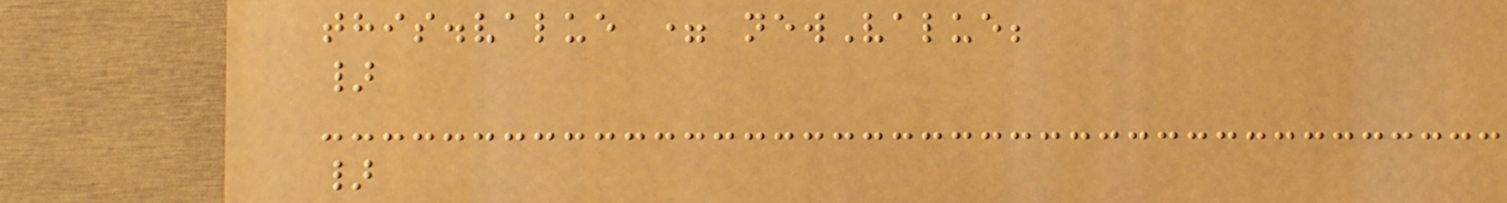this.value = newValue;
}
}
